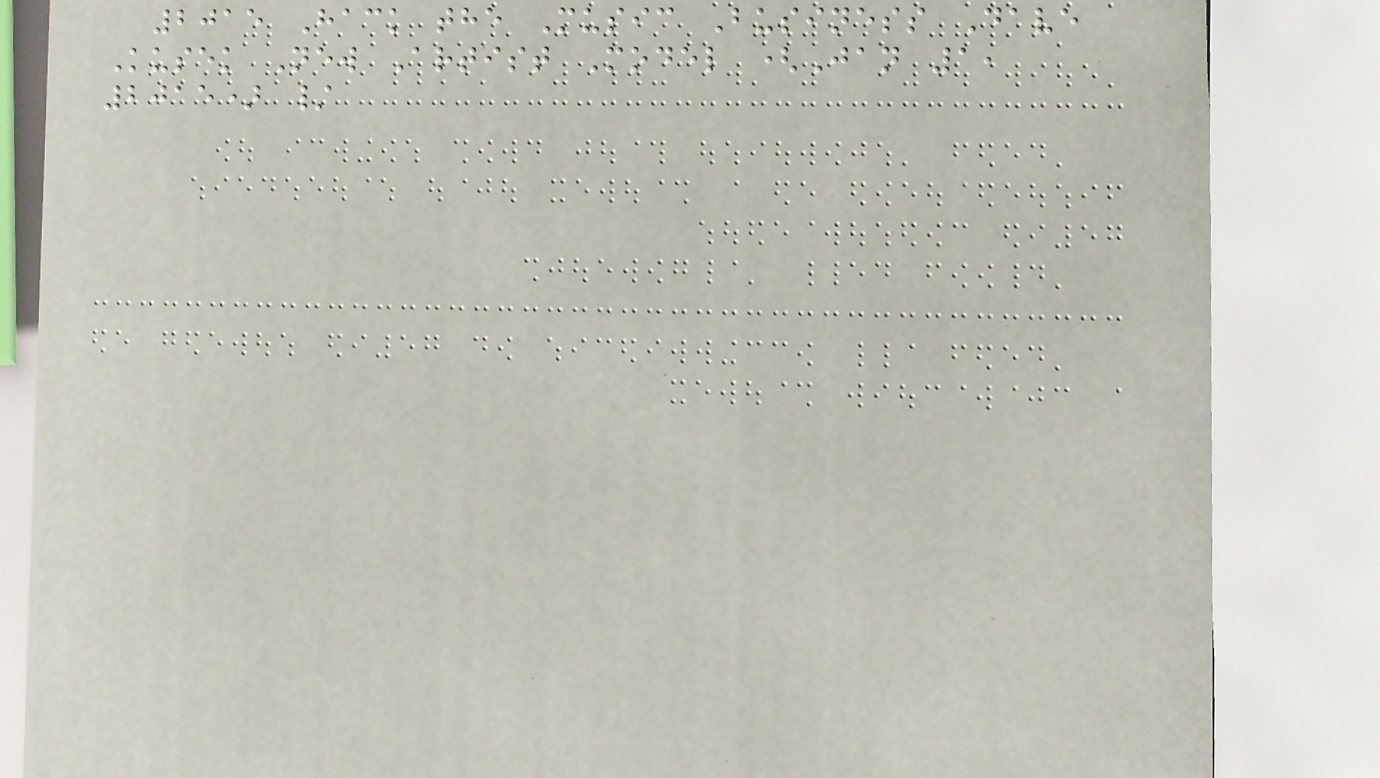2015 Hack the Music Business Dave
Kusek New Artist Model (Jan 1,
2015) /
